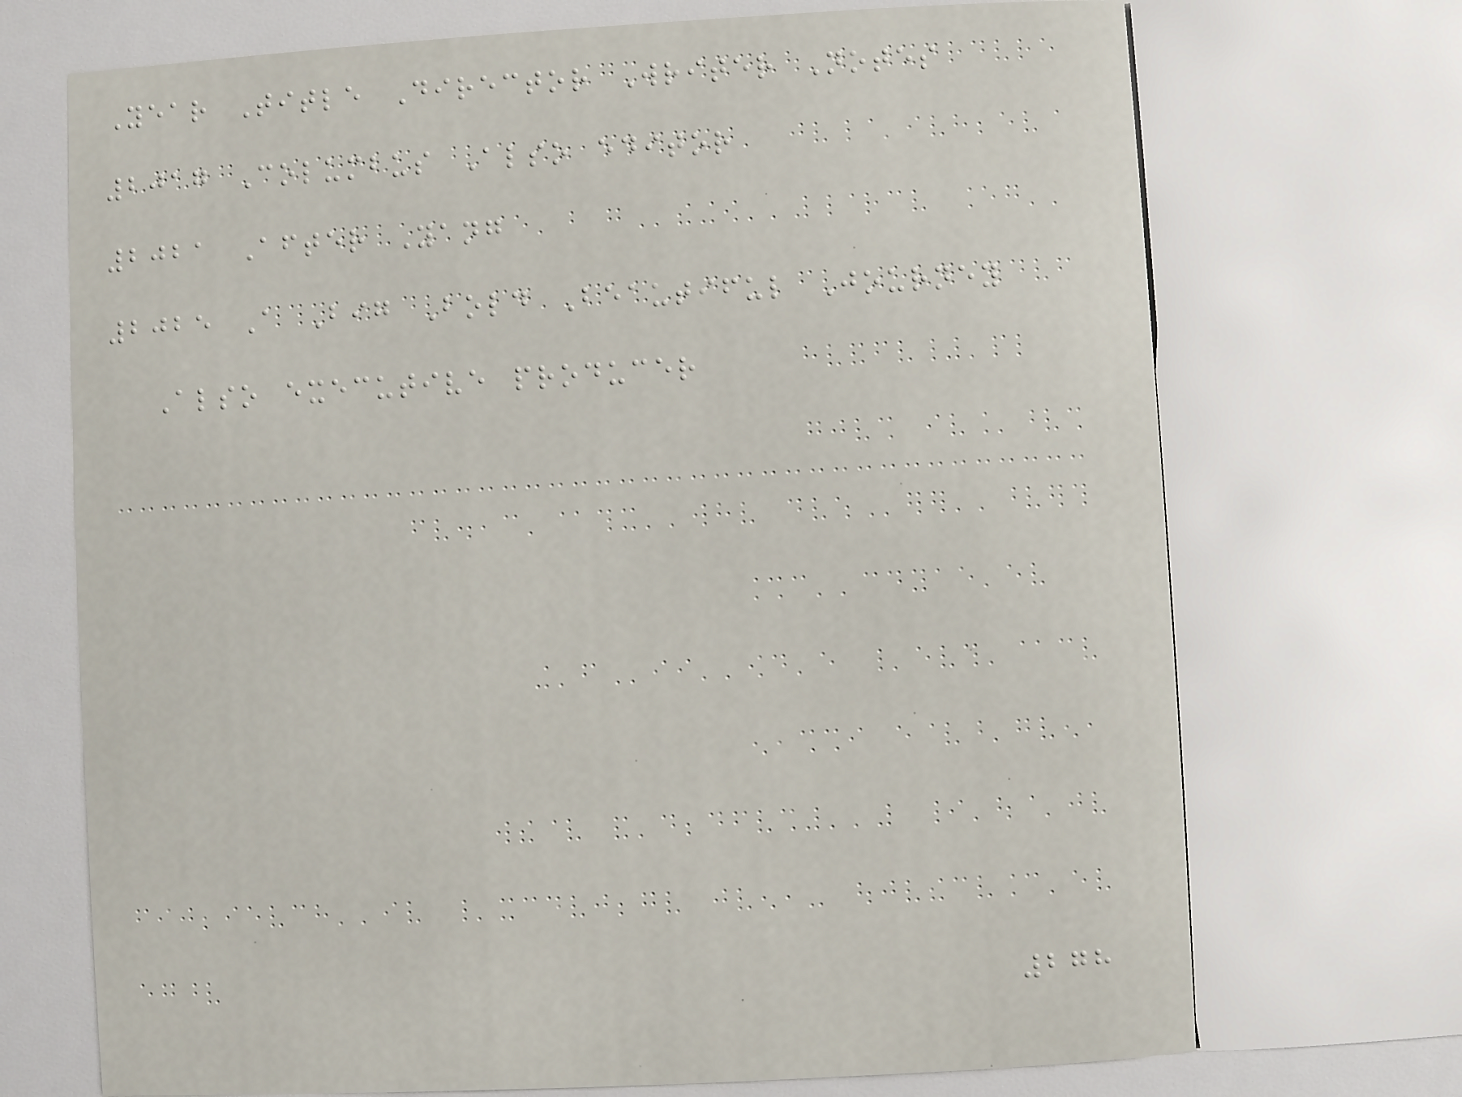Year Title Director Writer Notes
2017 Columbus Also editor
2021 After Yang
2025 A Big Bold Beautiful Journey
Also executive producer
278
